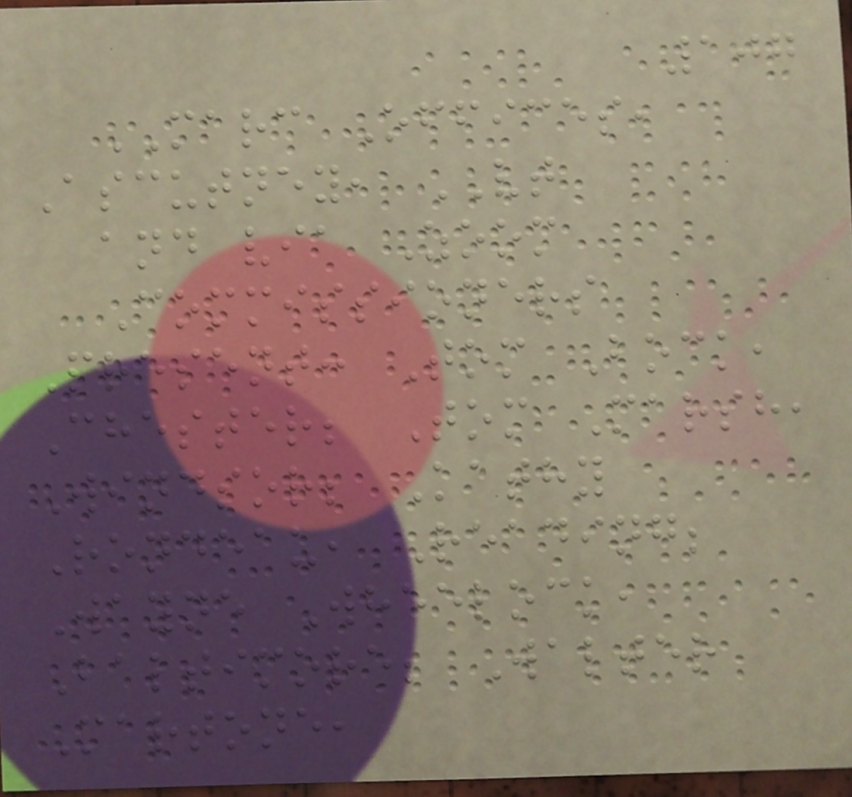107
MARC Offices,
Ascutney, VT
and via Zoom
Commissioners
Present: Tom Bock,
Chester; Tom Marsh,
Windsor; Kathy
Rondeau, Reading;
Wayne Wheelock,
Baltimore; Walter
Martone,
